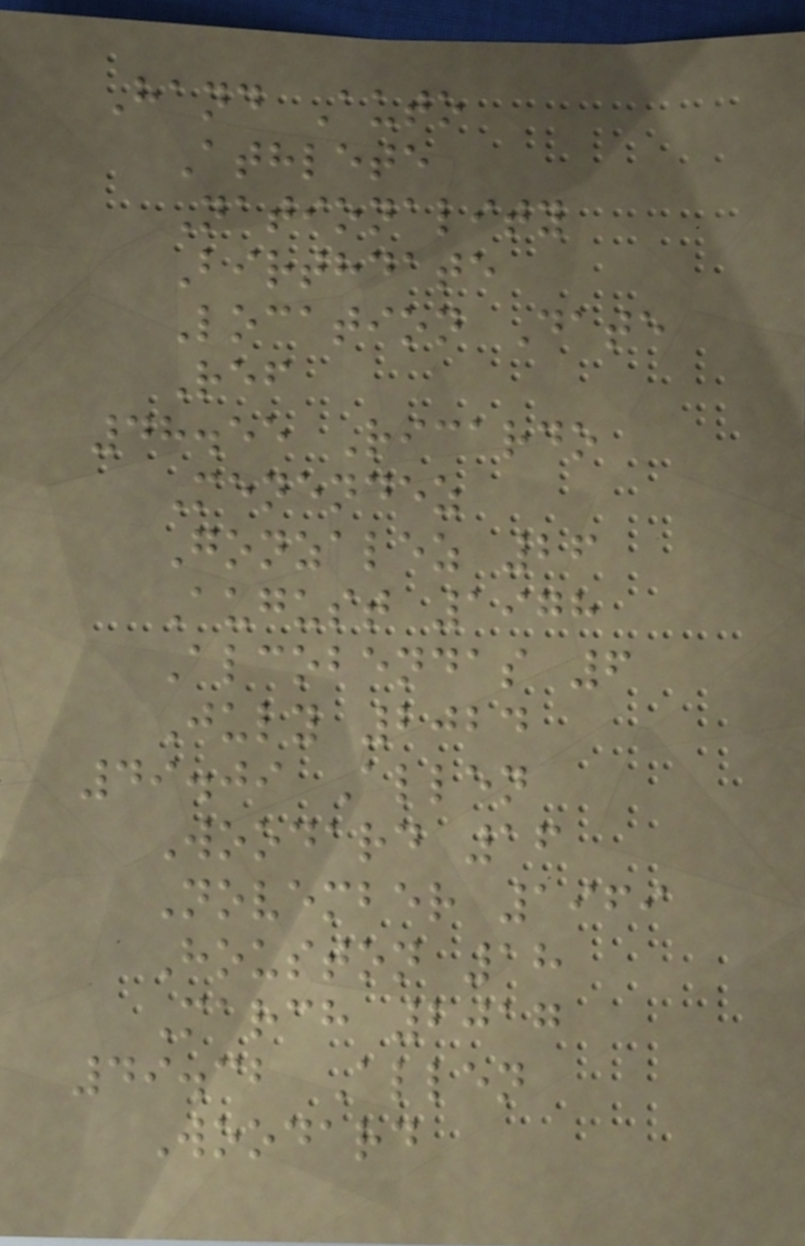Hand Auto
Athlete
Nationality
Birthdate
Location Date
Ref
48.55 Ricardo
Menendez
Gonzalez 26
August 1978
Alcobendas 6
July 2024
49.09 Allen
Woodard 16
November 1969
Houston 18
March 2017
49.32 Allen
Woodard
